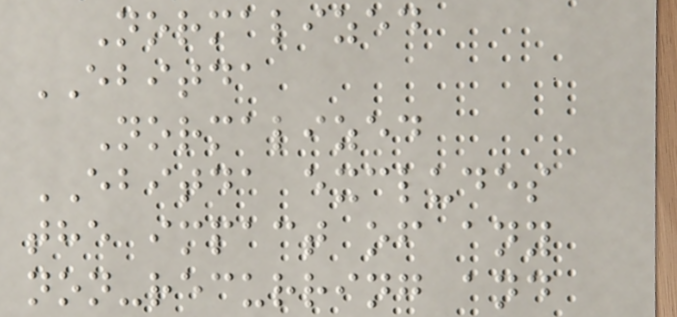Normalized
EBITDA
Normalized
EBITDA excludes
the impact of any
non-recurring and
